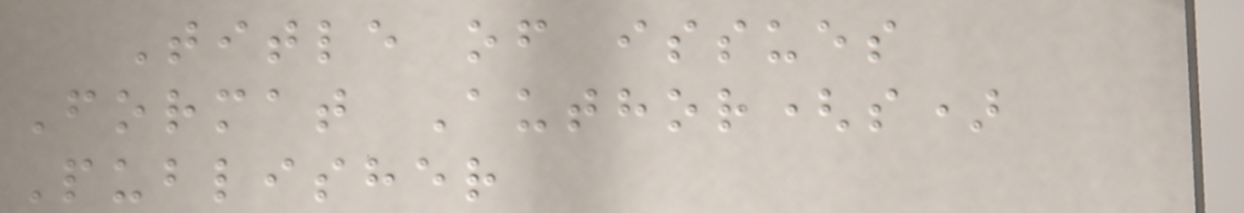Title of issues
Format Author(s)
Publisher
